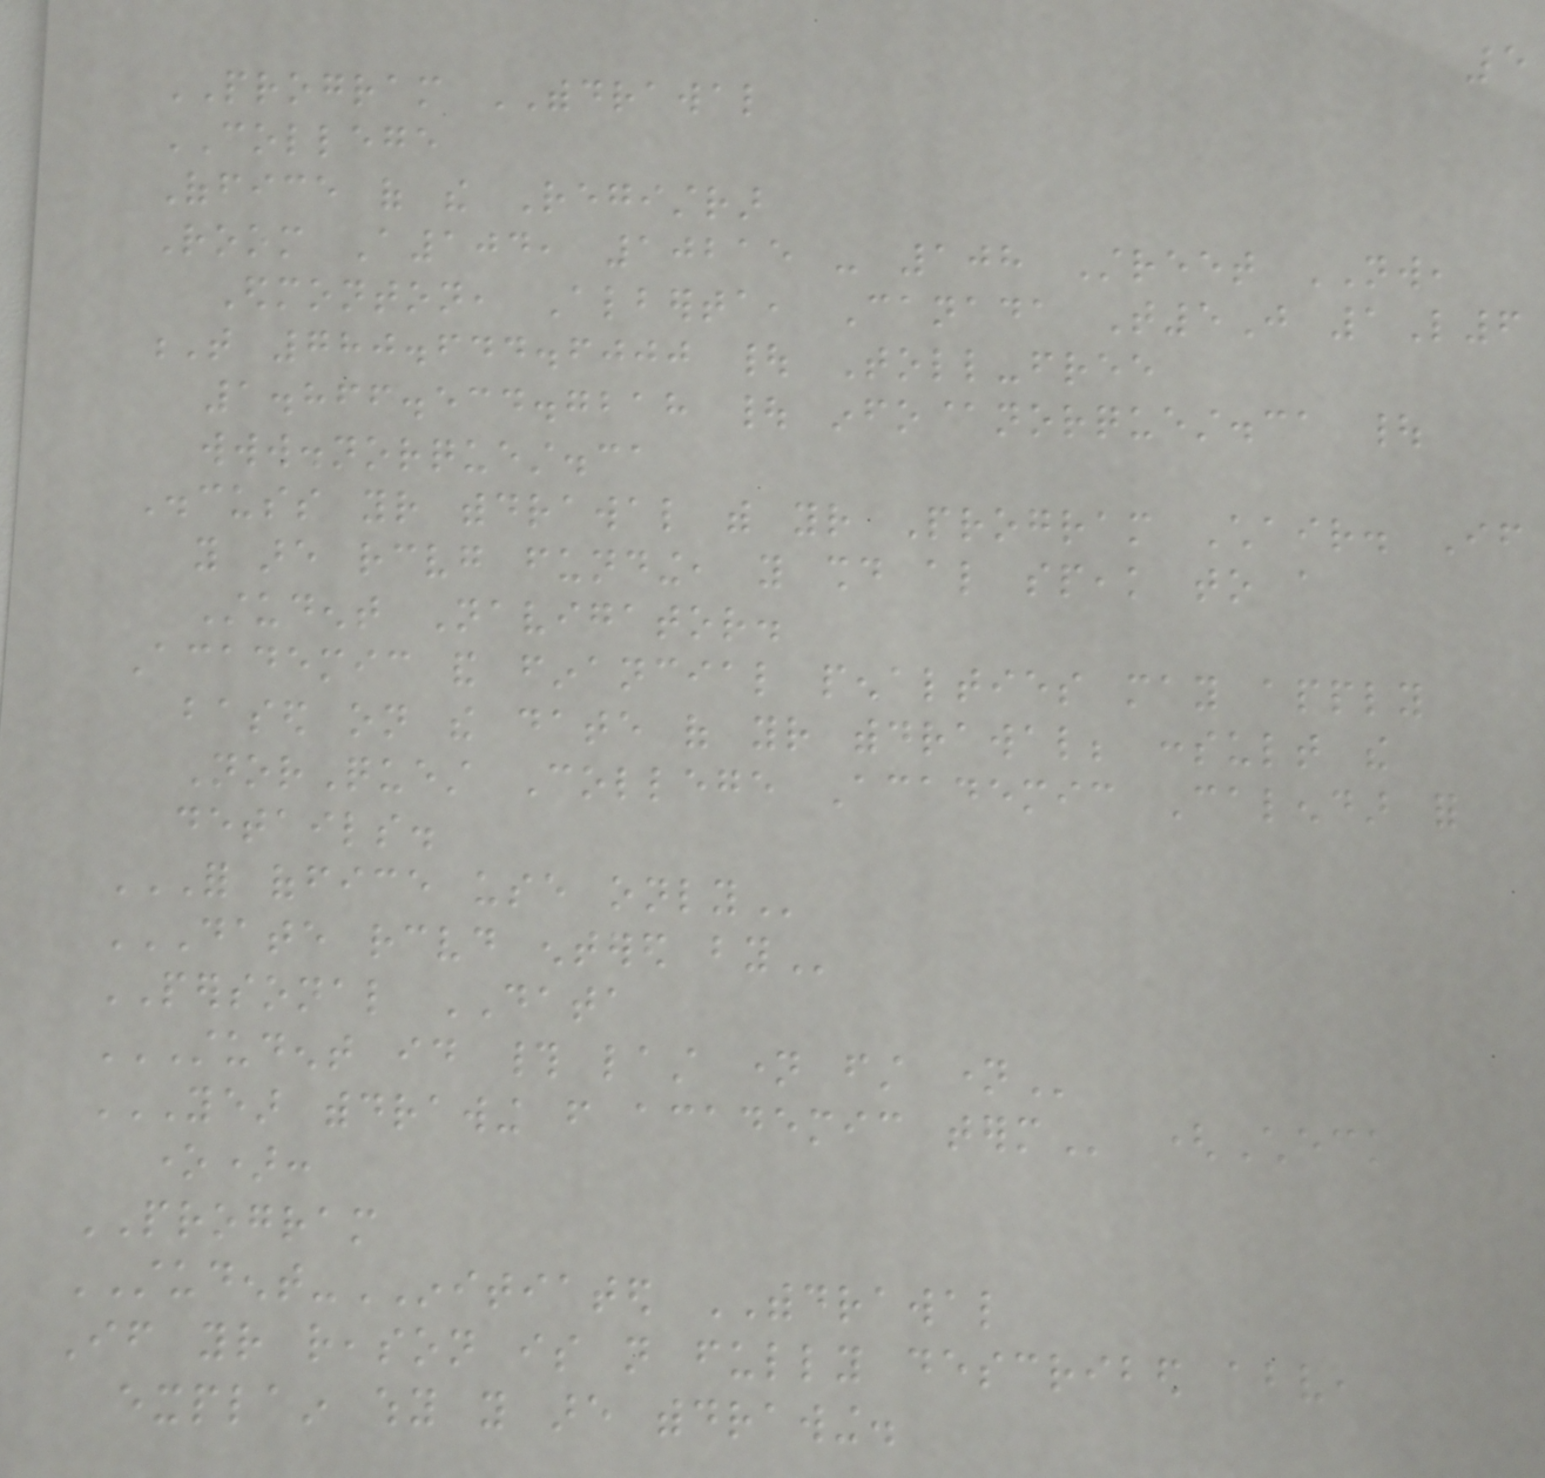5
PROGRAM WITHDRAWAL
COLLEGE
Office of the Registrar
Room A104, 10215 - 108 Street NW,
Edmonton, Alberta, Canada T5J 1L6
T 780.644.6000 | Toll-free
1.866.534.7218 | info@norquest.ca |
www.norquest.ca
Discuss your withdrawal with your Program Chair. If
you are receiving funding, you should also speak to a
Student Navigator.
Academic and financial penalties may apply
based on the date of your withdrawal; consult the
NorQuest College Academic Calendar for
details.
FOR OFFICE USE ONLY
DATE RECEIVED ENTERED BY
PERSONAL DATA
STUDENT ID # LAST NAME FIRST NAME
YEAR WITHDRAWING FROM ACADEMIC TERM (Check
one):
PROGRAM
STUDENT-INITIATED WITHDRAWAL
If your reason is not fully described above,
explain why you are withdrawing.
